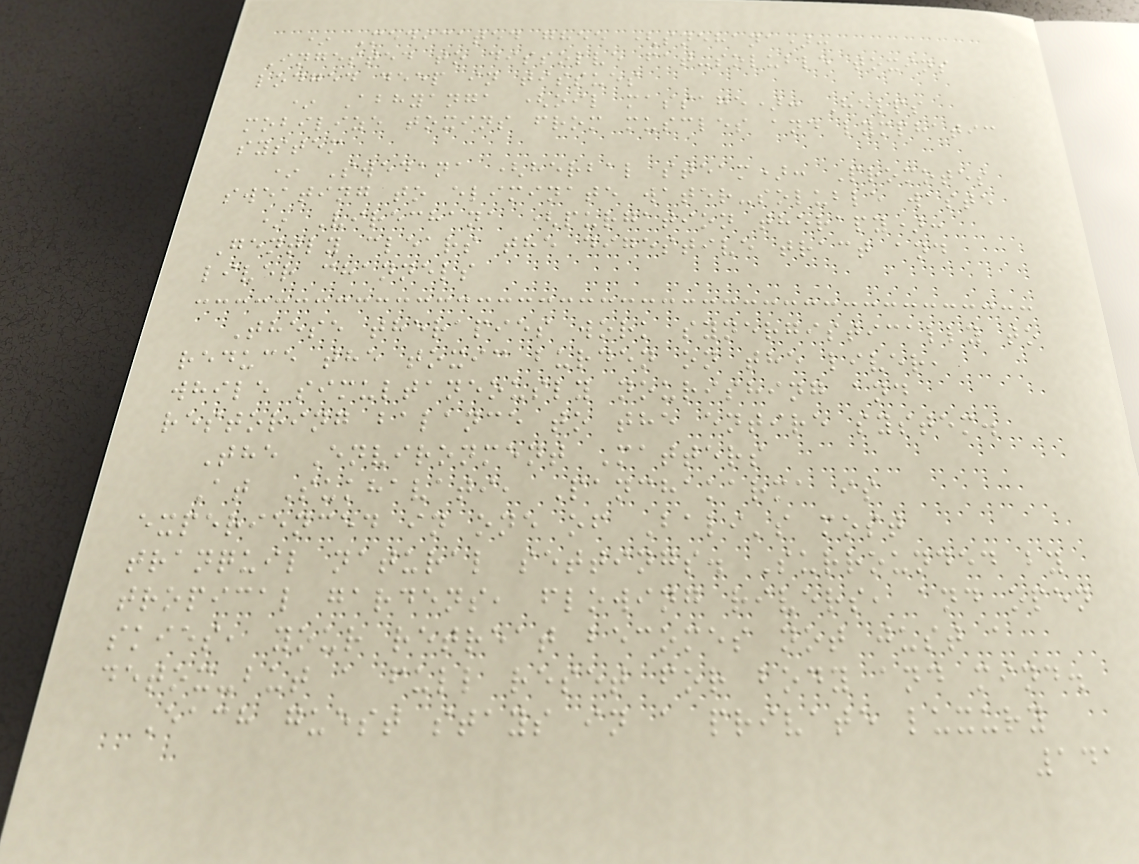* Medicated ghee (snehana):
Ingested to dissolve fat-soluble toxins
lodged deep in tissues
* Abhyanga (oil massage): Helps
mobilize toxins from muscles and lymphatic
system
* Swedana (herbal steam): Promotes
sweating to eliminate water-soluble waste
* Virechana (purgation therapy):
Gently clears the digestive tract and
liver channels
These therapies work synergistically to
reduce the toxic burden on the liver,
while simultaneously nourishing and
restoring balance to the entire system.
The Environment Matters
At Sukhavati, Panchakarma is
experienced in one of Bali's most
tranquil natural settings. Surrounded by
tropical gardens, flowing rivers, and open
skies, your retreat becomes not just a
detox-but a full reset for body and mind.
Each guest stays in a private luxury
141
